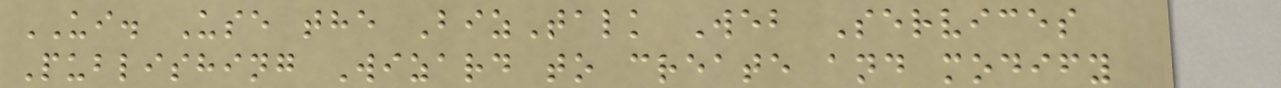UI. Use the BizTalk Web Services
Publishing Wizard to create and modify
